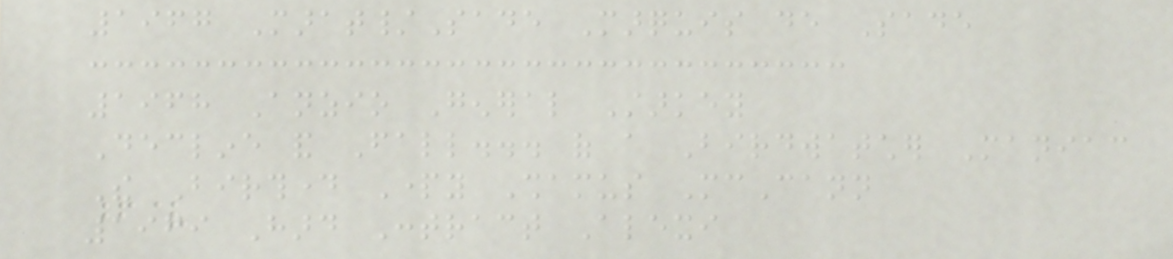1967 Marat/Sade Marquis de Sade
1968 Anzio General Starkey
Decline and Fall... of a Birdwatcher Maniac
The Birthday Party Shamus McCann
1969 Hard Contract Alexi
